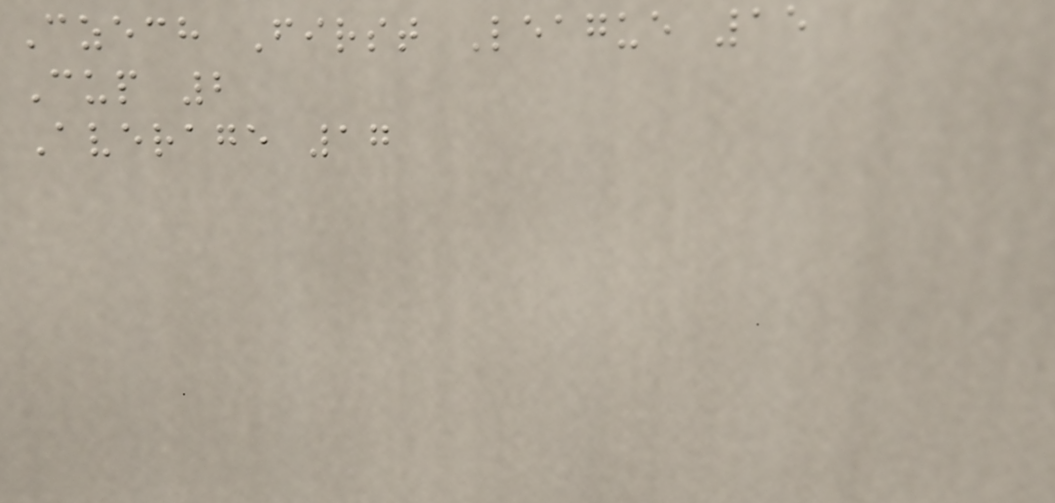Czech First League 15
Cup 2
Average 17
